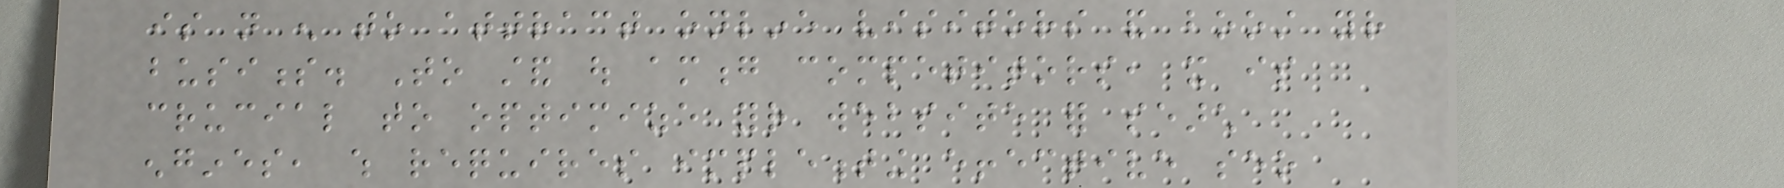is not enough to attract online visitors and boost your
business. To stand out among competitors, it is
crucial to optimize your website for search
engines, which requires implementing effective seo
